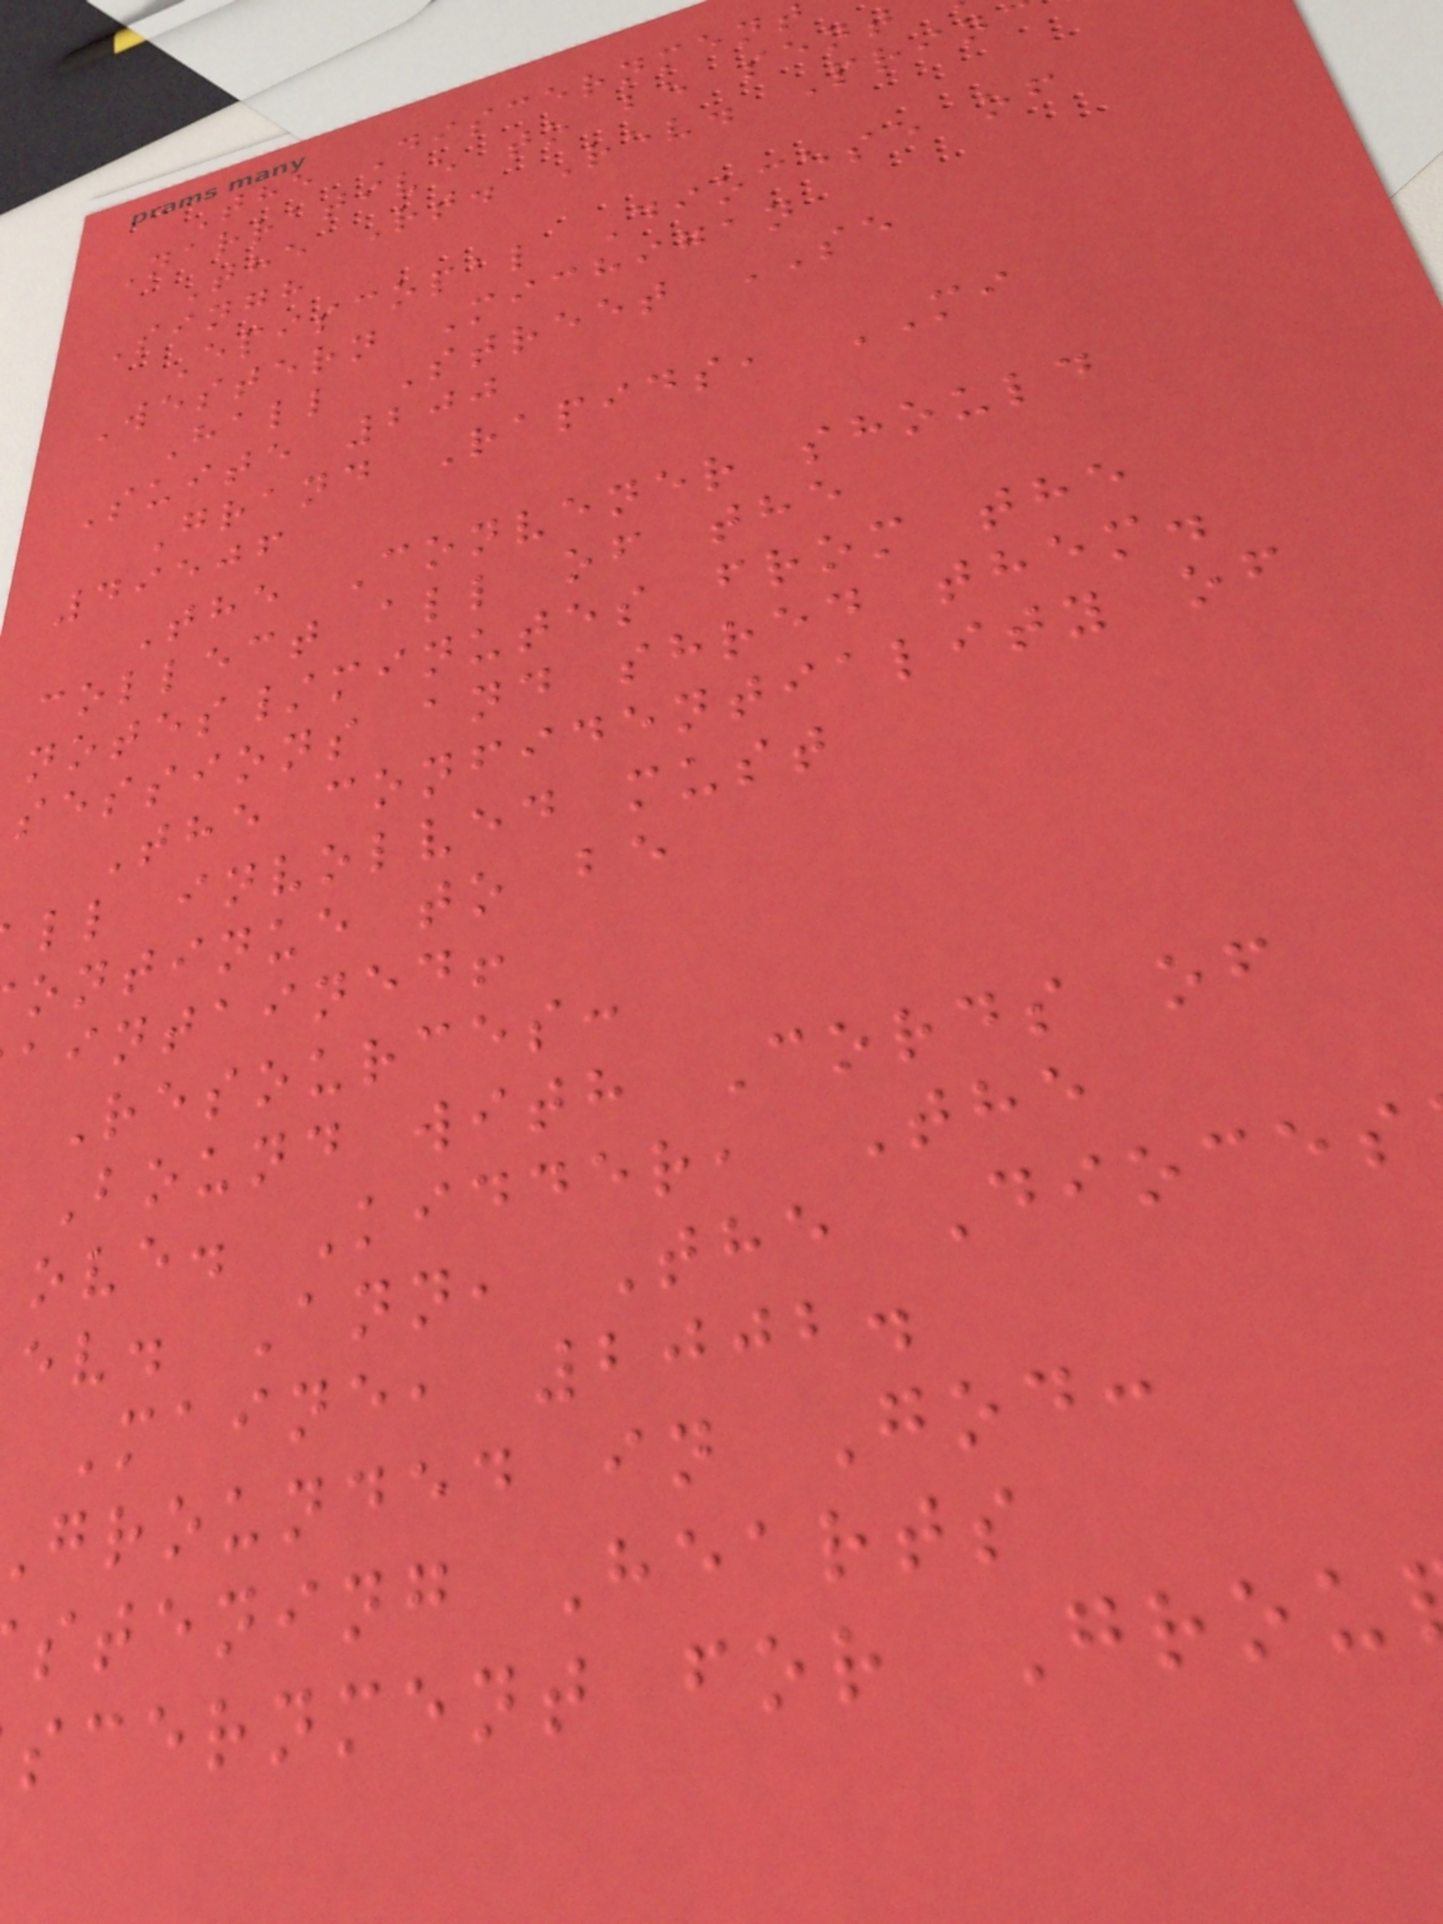The Discernment
Narrative to be sent
The Rt. Rev. Prin
Singh
Episcopal Diocese of
Western Michigan
Hall Street SE
Suite 200
Grand Rapids, MI
49506
The Convener should
collect all of the
notes/minutes from the
sessions and shred them.
The confidentiality of
ll involved must
ontinue to be
aintained!
Resources:
Bound with Cords of
ove. Kidder, The
ev. Ann, The Dioces
Maine, 2002.
grounded in God:
stening Hearts
scernment for Grou
